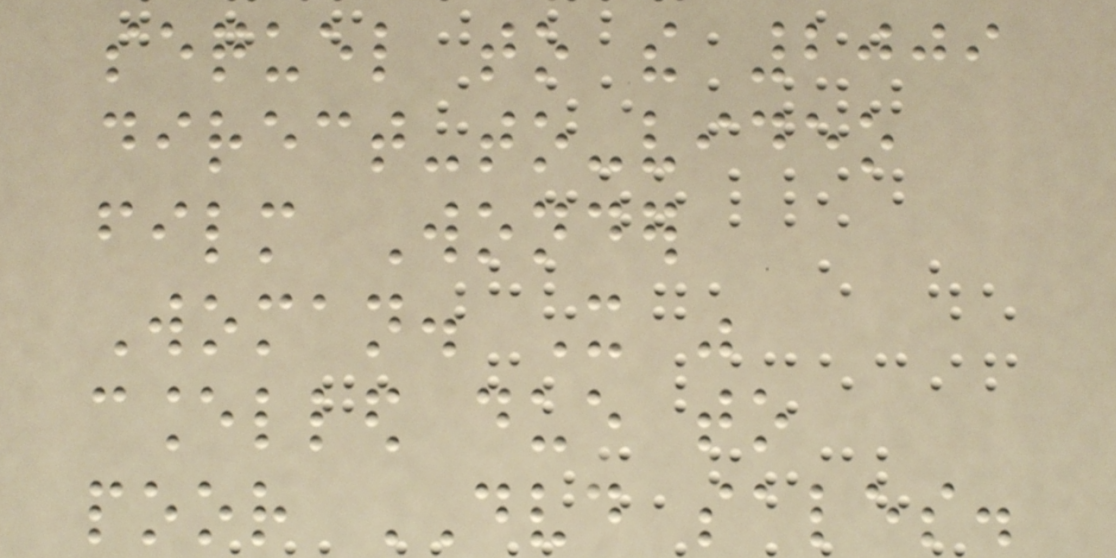sequel to the 2009
direct-to-video
film Wonder
Woman. It was
cancelled due to
poor DVD sales.
